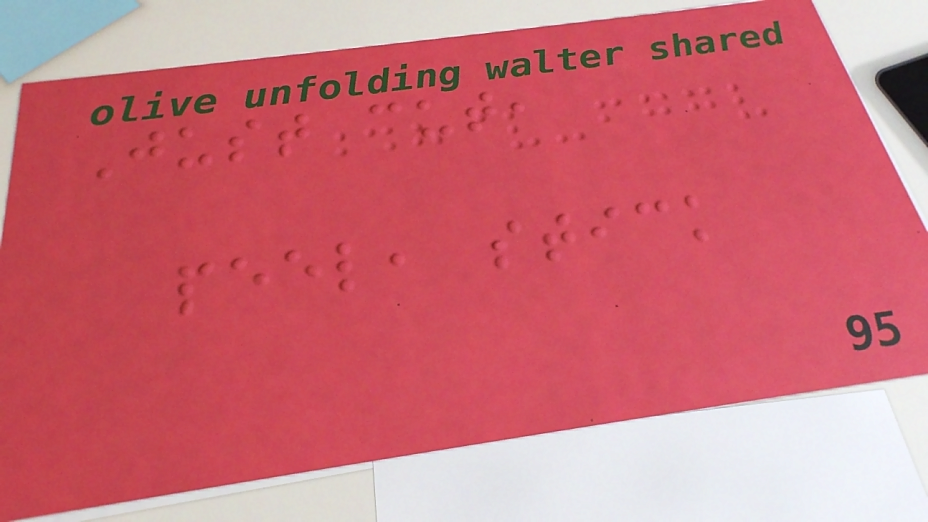Just cut,
peel, stick
